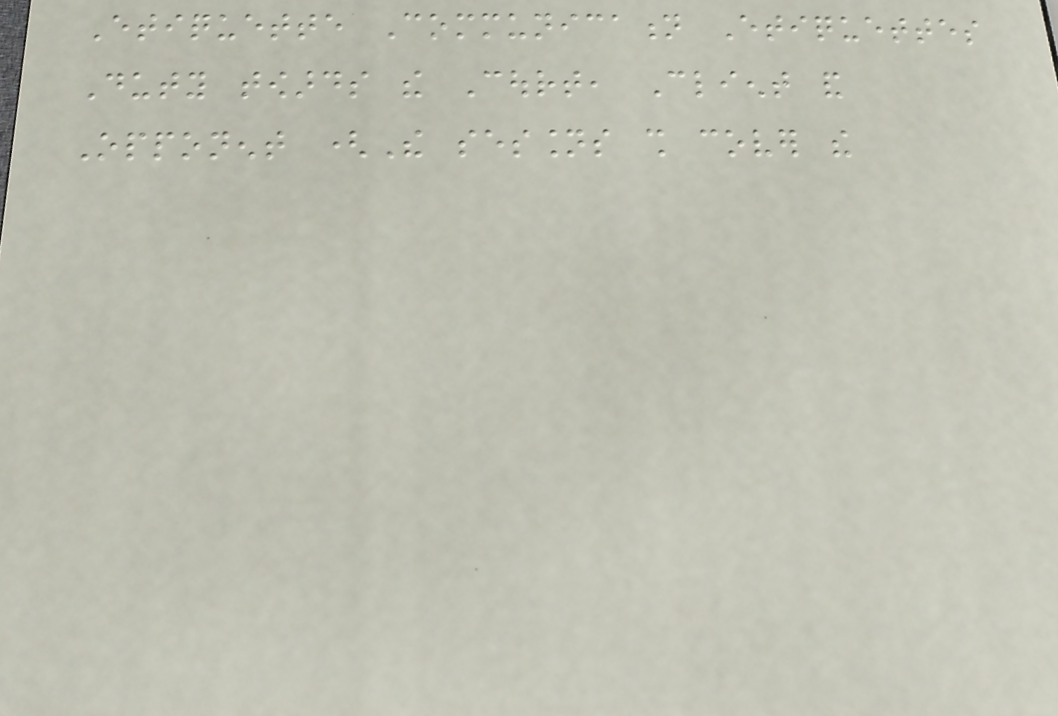Etiquette Communication Etiquettes
Duty towards the Court, Client and
Opponent (The sessions shall cover the
